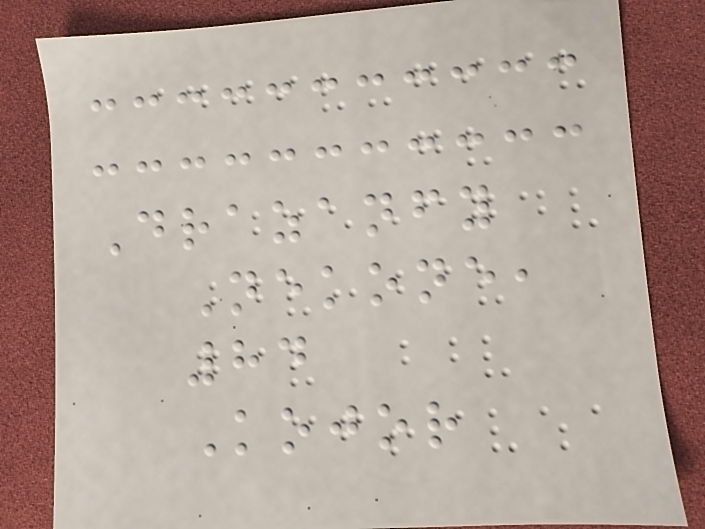Drazanfy
Nekone,
84
Kojor
